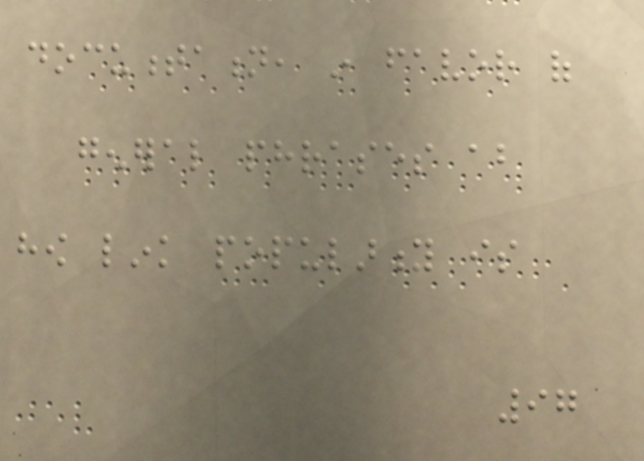documentation, in favor of
general phrases about
how link popularity is
97
